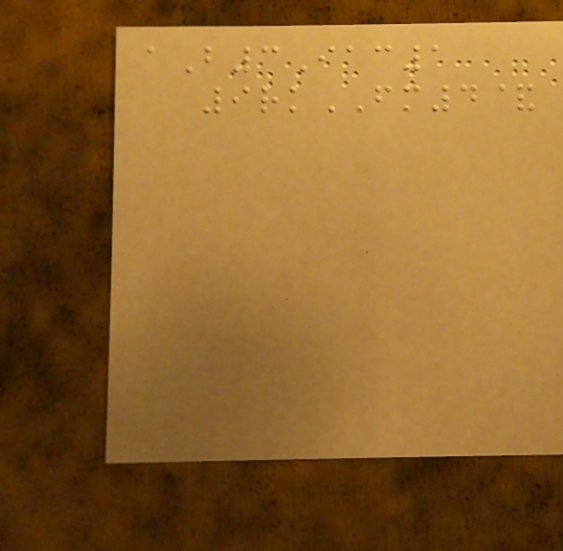aB3Iac1
9rkFM4&
